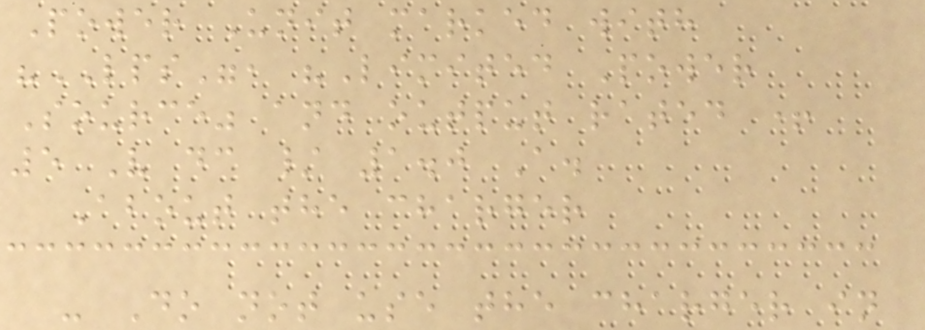Power Unit marked with
"LPS", "Limited Power
Source" and output rated +
5 V dc / 1.0 A.
About the charger
- Do not use the charger in
